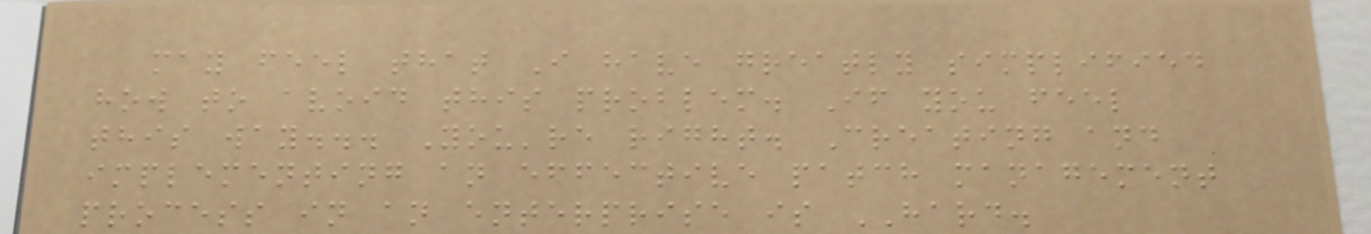may feel that I have greatly simplified
how to avoid this problem. If you feel
this way... You're right. Creating and
implementing an effective patch management
process in an enterprise is HARD.
